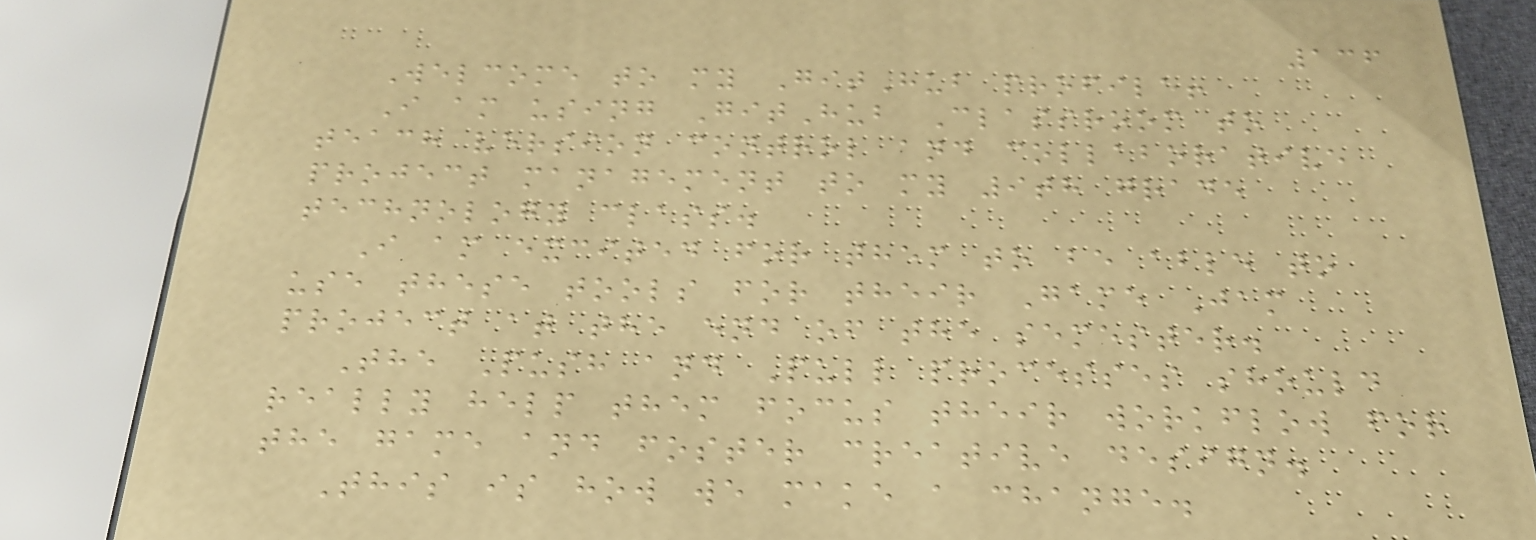136
Welcome to my GitHub profile!
I am using GitHub Classroom to
teach version control and collaborative
project management to my 9th grade
technology class.
I am excited for them to be able to
use these tools for their Game Jam
project at the end of the semester.
The Push and Pull processes should
really help them focus their workflow for
the game and foster creative design.
This is how we make a change.
